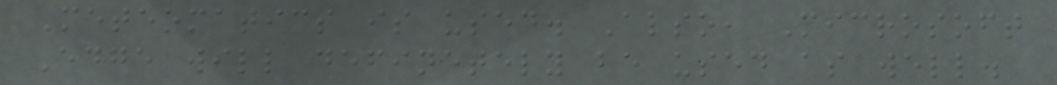Meteomatics is used. Also, Microsoft
Edge will definetely be used as well.
